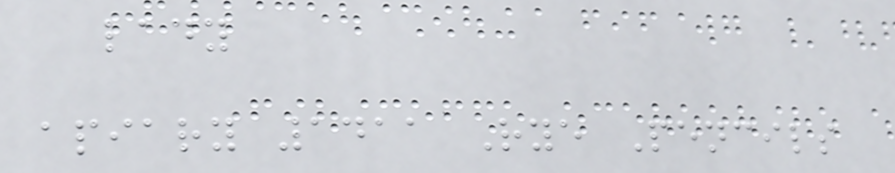lady
apiary 1411 Rye Pencils
